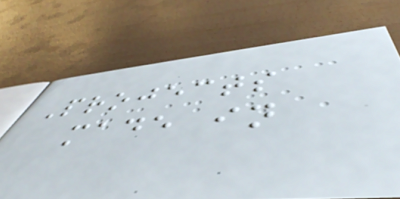Projects
made in
